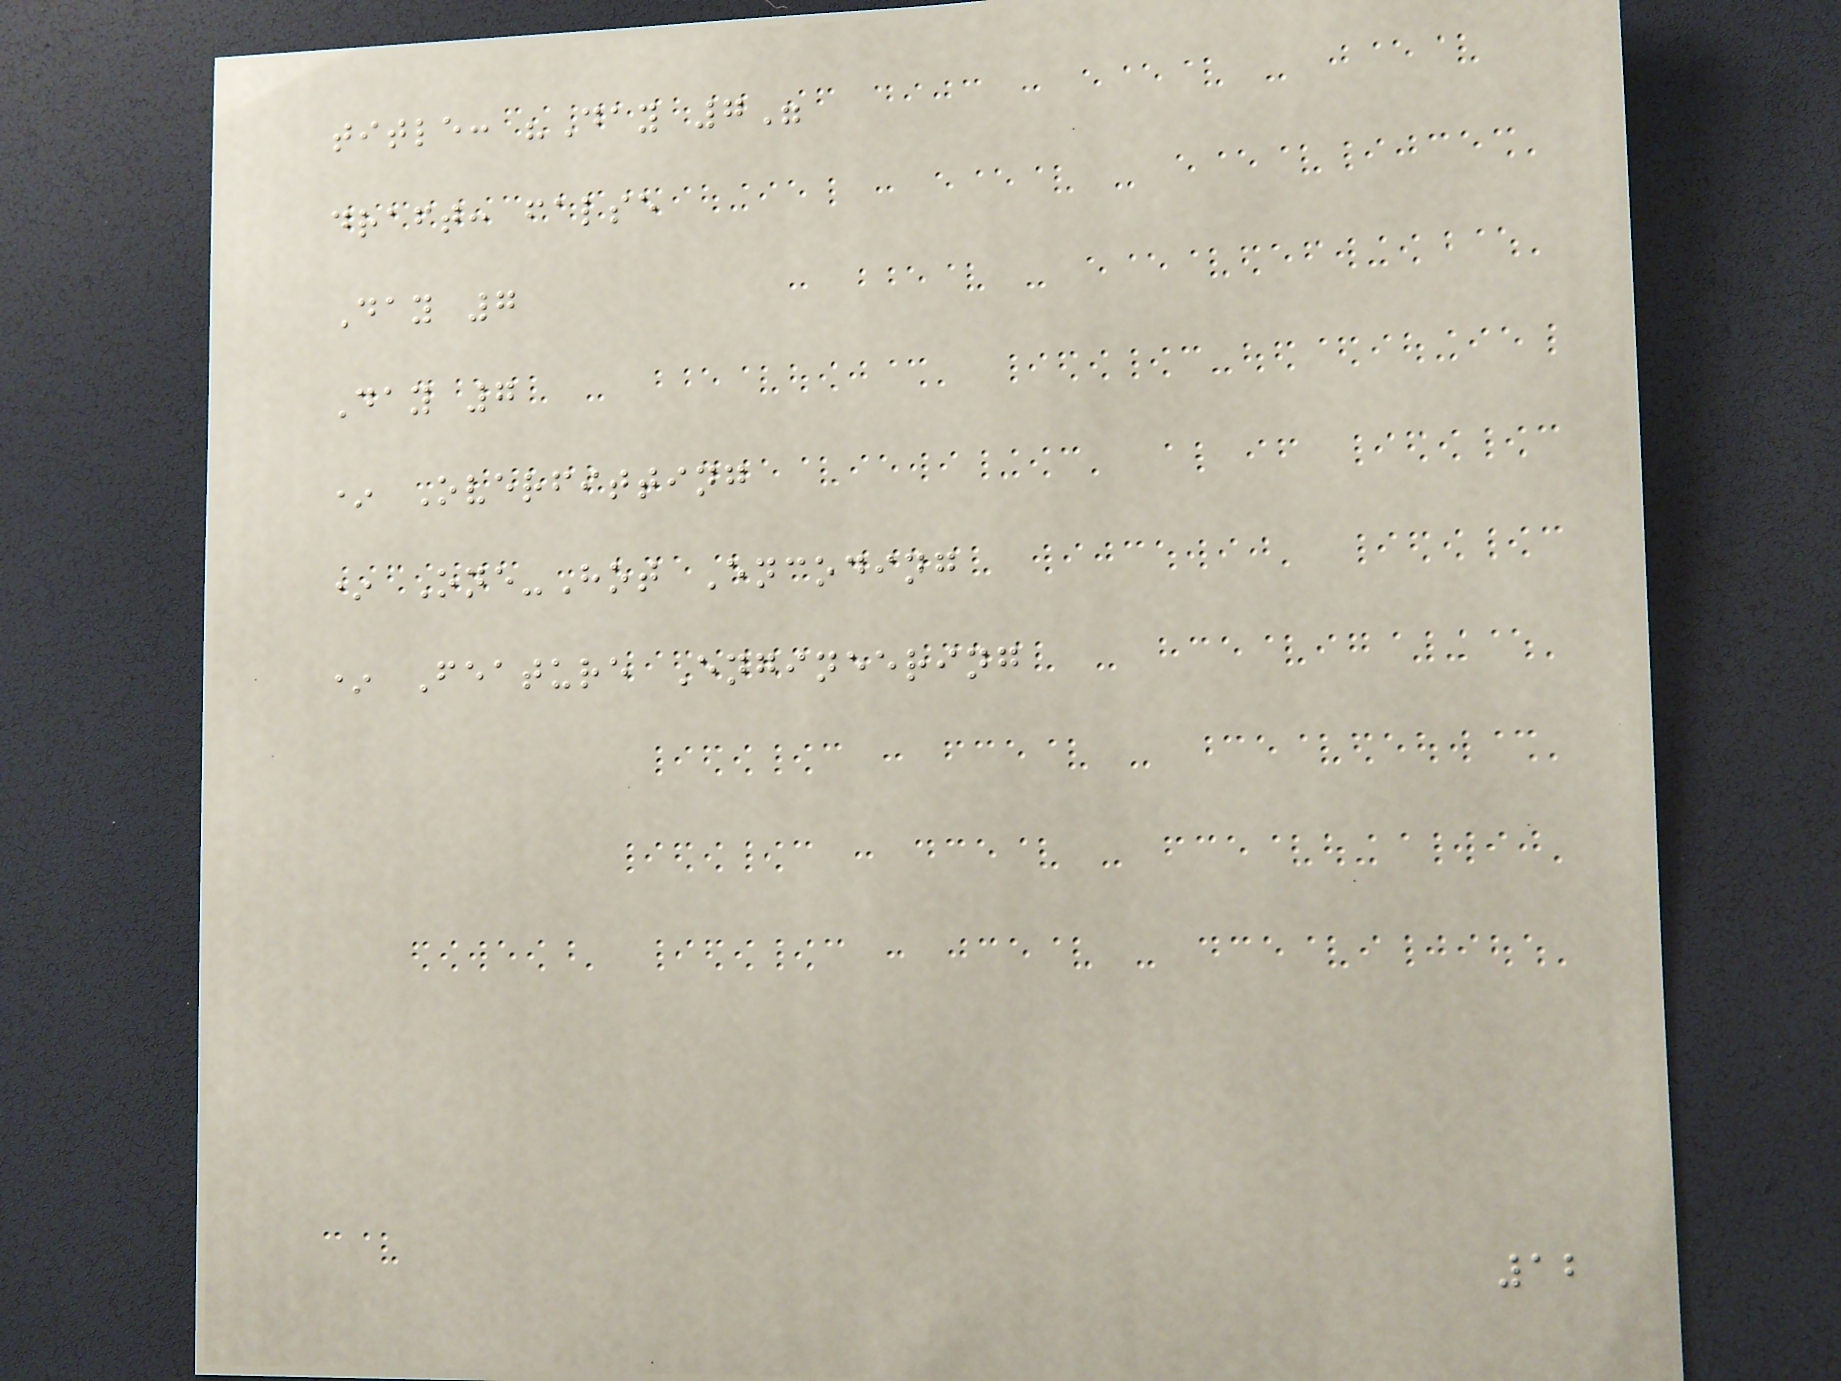title: "Day 7"
draft: false
Day 7
Day 7
* Overfitting
* One-Hot Encoding
* Feature Engineering
12
